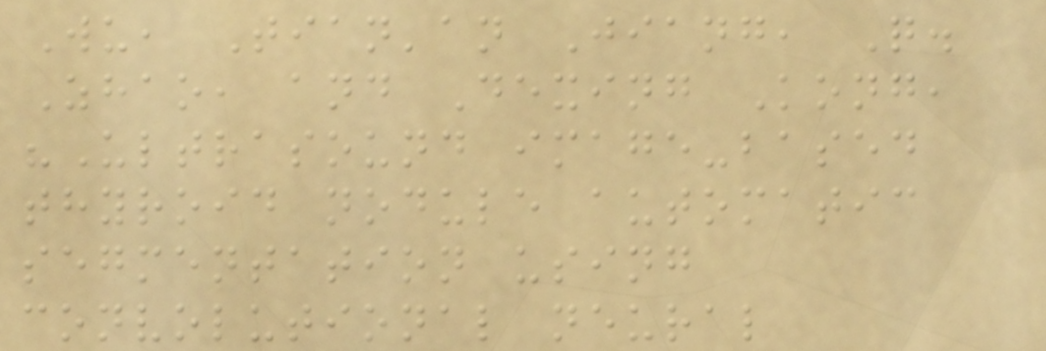Wu, Tian'an Jiang, Q.
Zhao, and Dexing Kong,
"Ultrasound image-based
thyroid nodule automatic
segmentation using
convolutional neural
